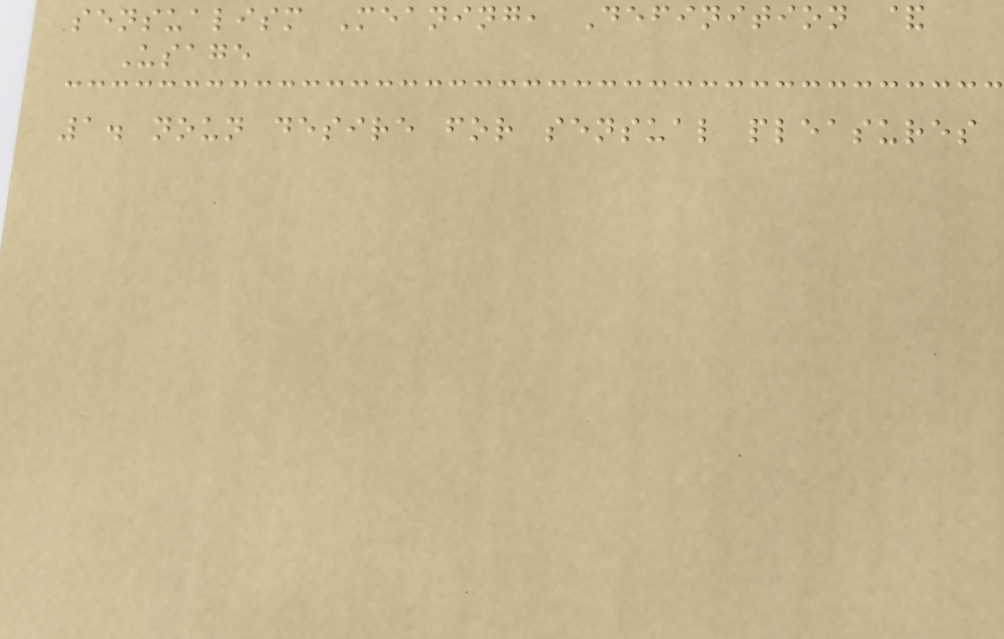sensualism Meaning, Definition &
Usage
1. noun desire for sensual pleasures
